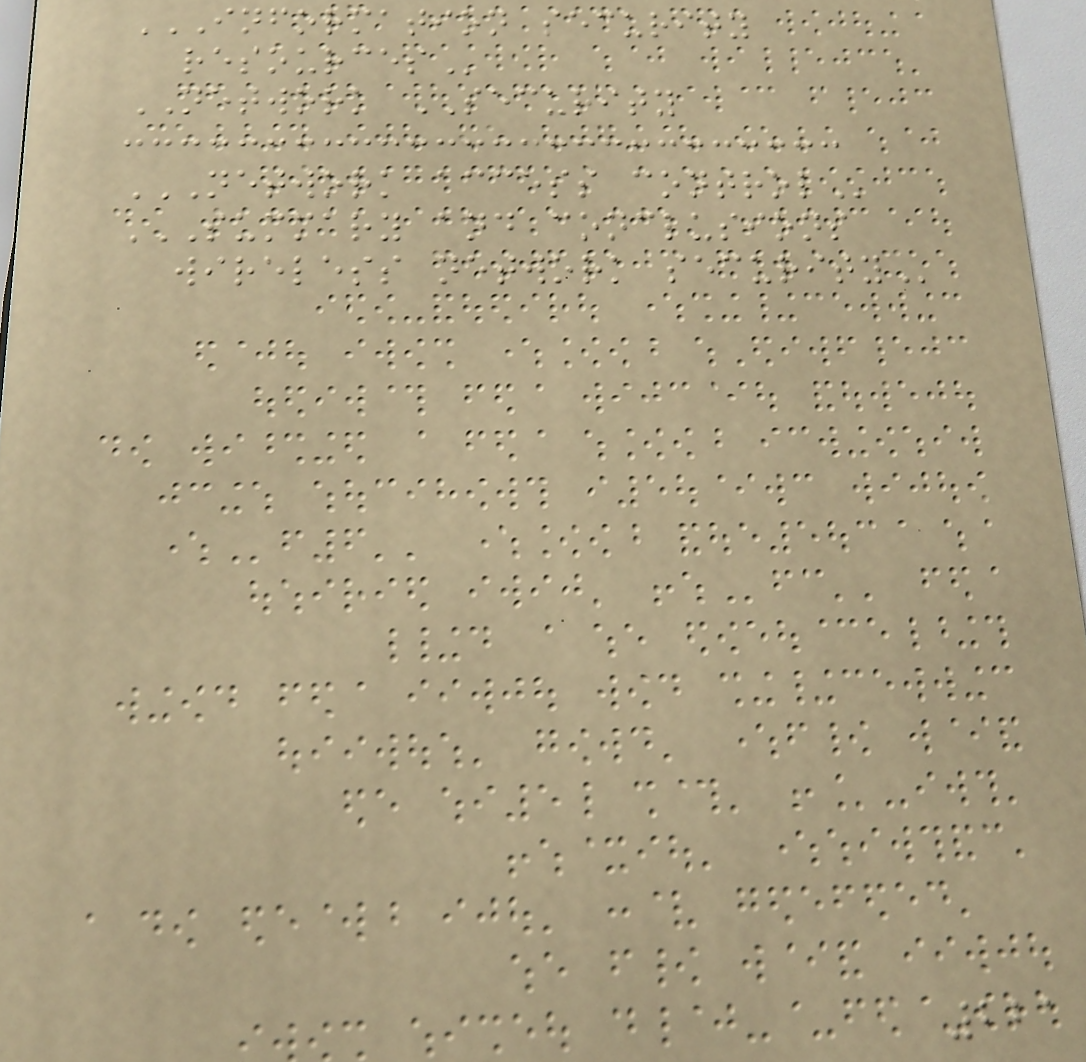INFORMATION SECURITY
RESOURCES
NETWORK SECURITY
NETWORK ACCESS CONTROL
SUMMARY AND CONCLUSIONS
WIRELESS NETWORK SECURITY
221
